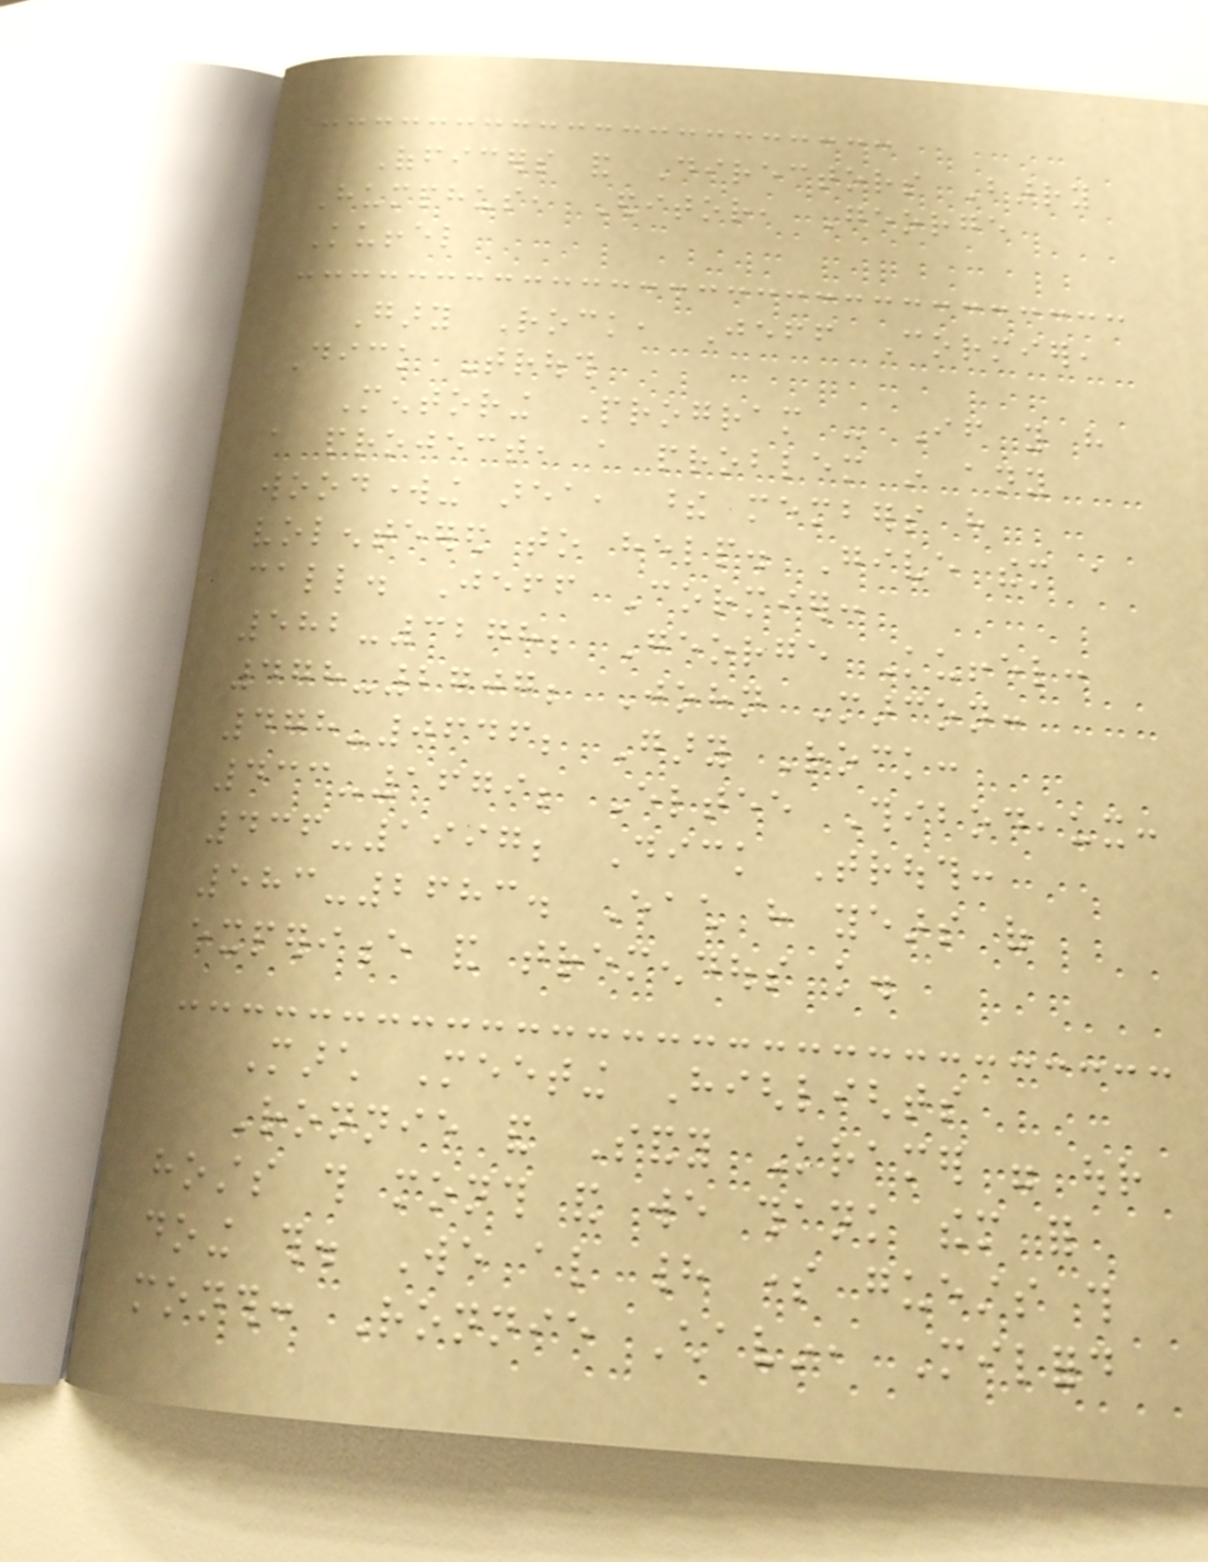Officers and Directors Barry
Humphus, Editor, George
Kuffel
Gary Rock, Jeff Cormier,
Dick Trouth
Mentoring Program - If you have
a project, a problem in any
woodworking area, these members have
volenteered to help. Give them a
call. Jeff Cormier:
582-3278; George Kuffel:
478-2707; John Marcon:
478-0646; Gary Rock:
433-1679; Eltee Thibodeaux:
436-1997; Dick Trouth:
583-2683. Each have years of
experience and tremendous knowledge.
March Meeting Highlights
Ronnie and Sandy Kramer were our
hosts this month and we thank them for
doing this. We also had some guests this
month: Ronnie Chavin, Milford
